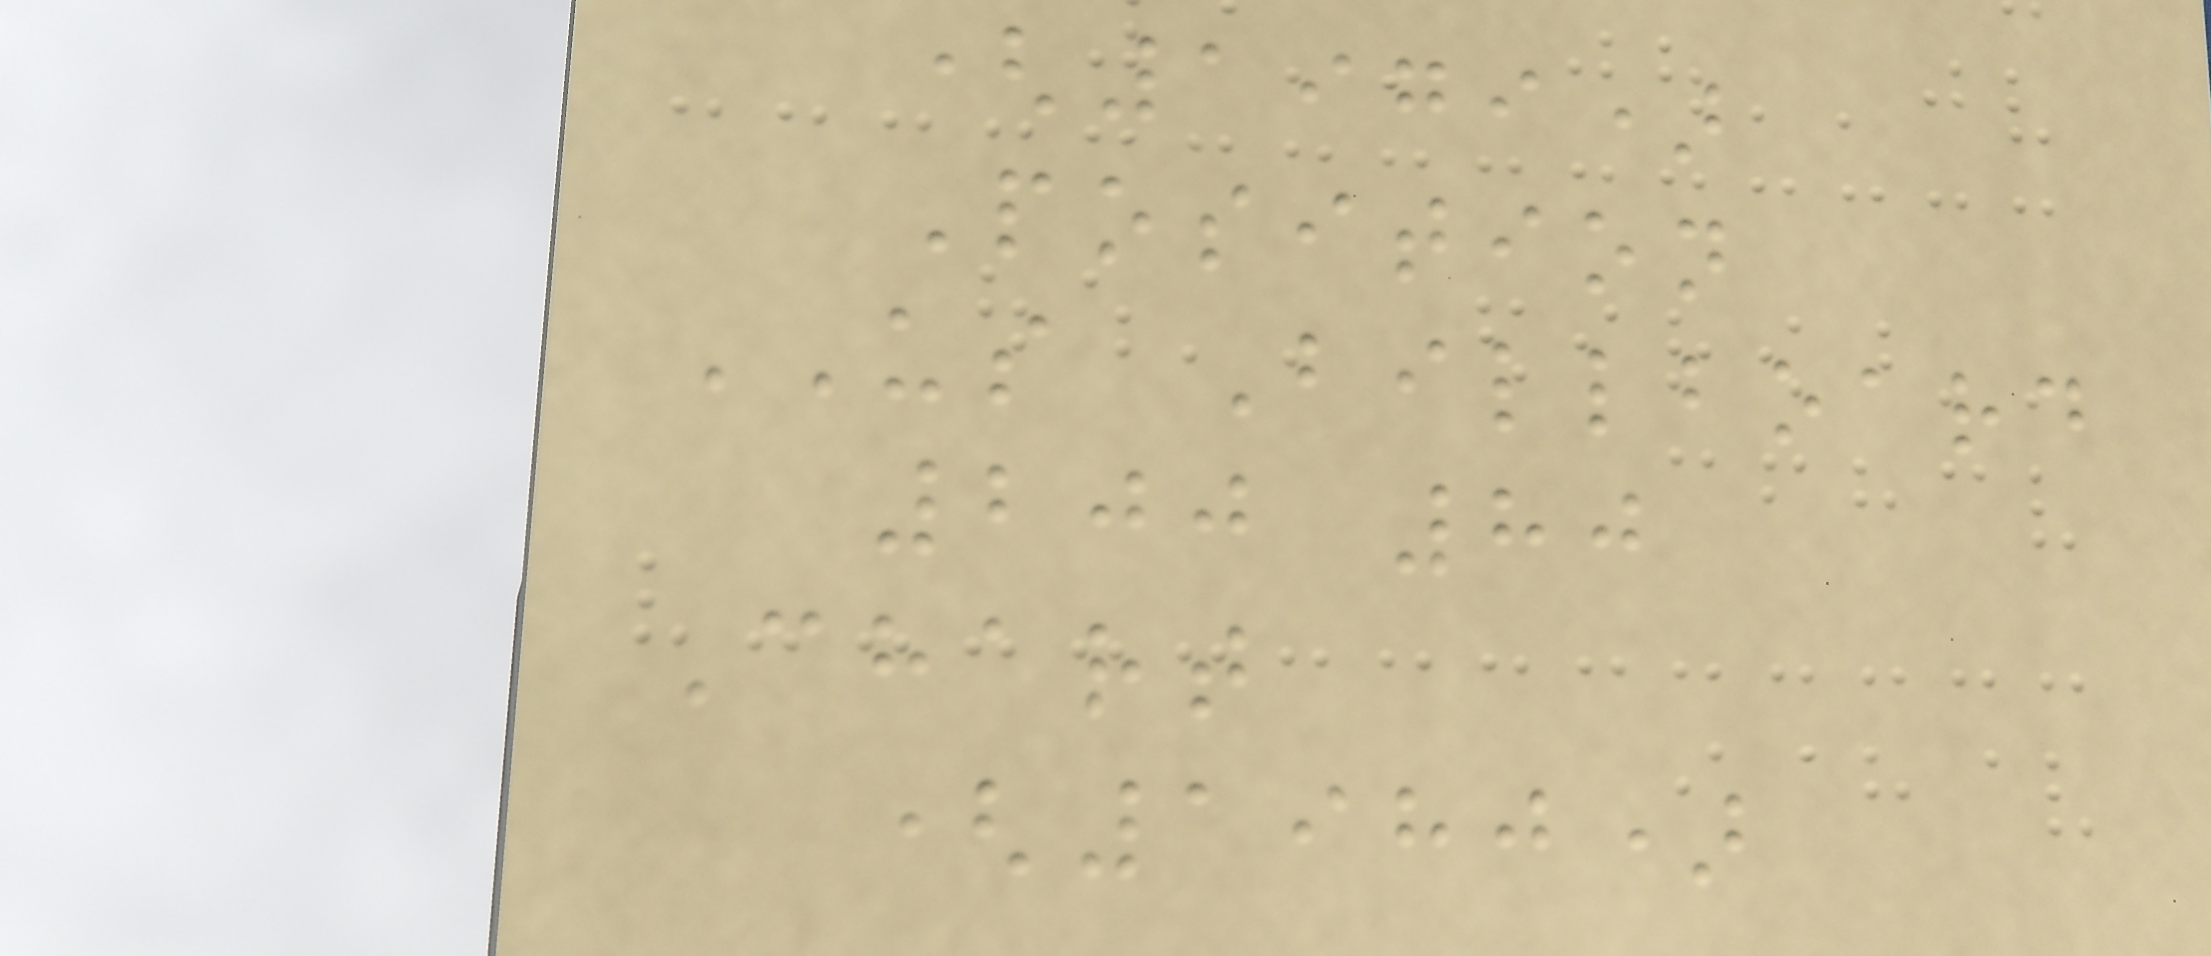(1979)
Position
US Billboard
200 80
Chart
(1980)
